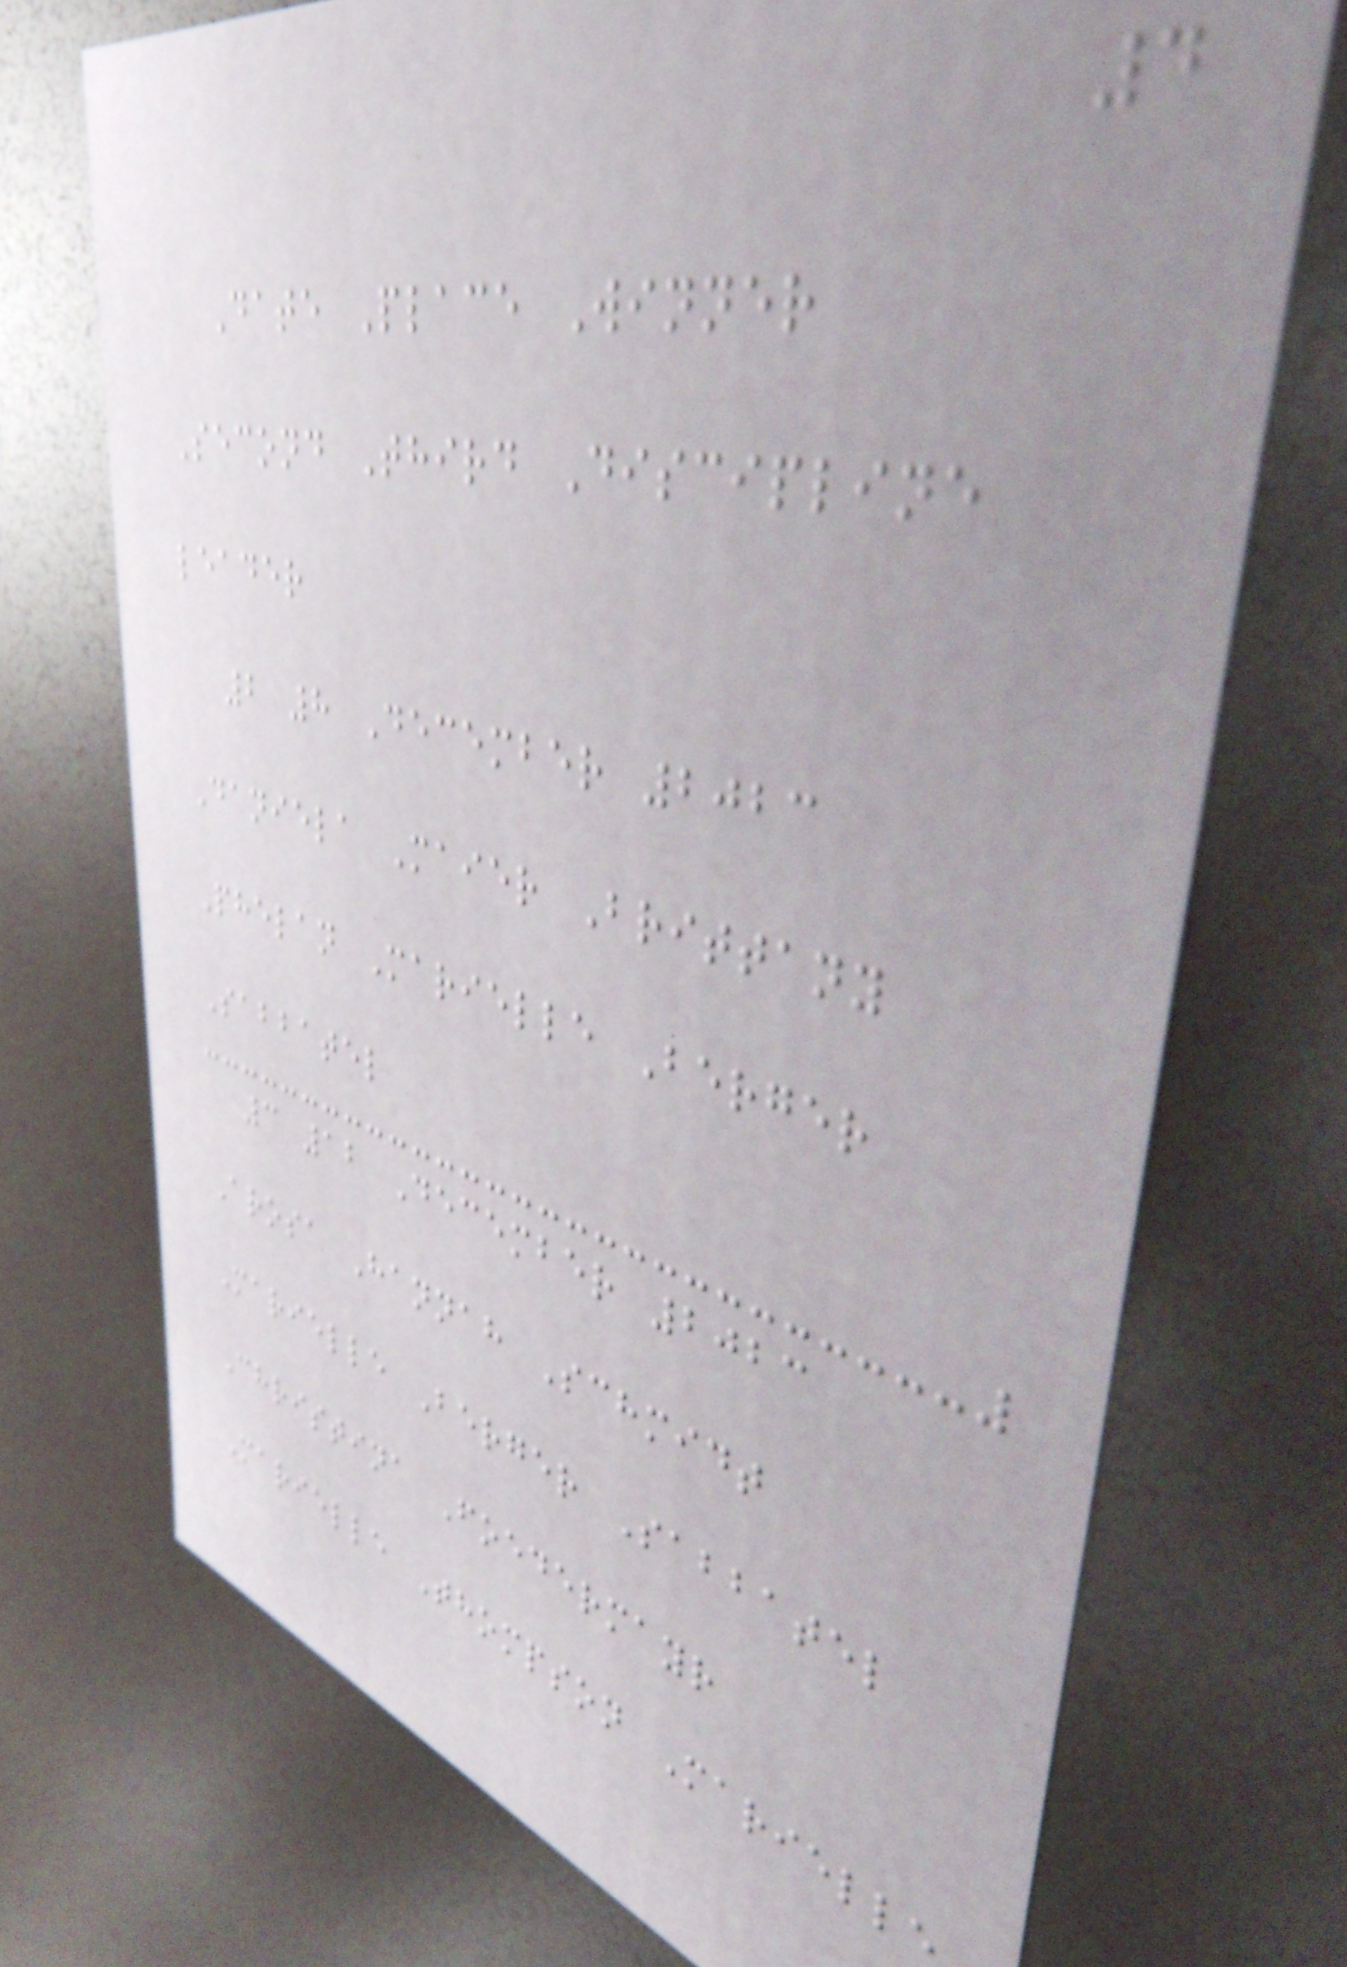4
Date Place Winner
Second Third Discipline
leader
2 8 December 2023
Daniela Maier Brittany
Phelan Marielle Berger
Sabbatel
3 12 December 2023
Arosa Hannah Schmidt
Marielle Berger Sabbatel
Christina Foedermayr
Marielle Thompson Marielle
